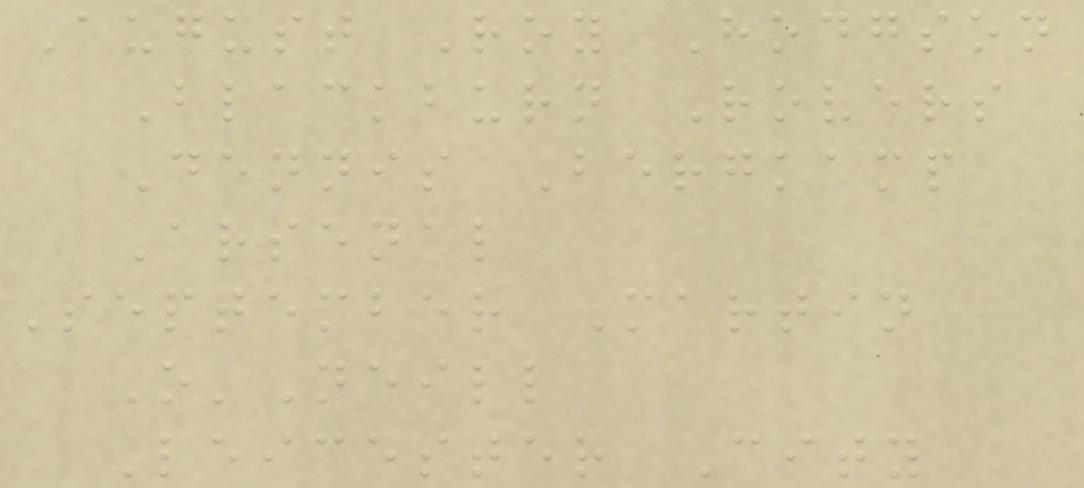August Roy Hodgson
Blackburn Rovers
Dennis Bergkamp
Arsenal
September Martin
O'Neill
Leicester City
